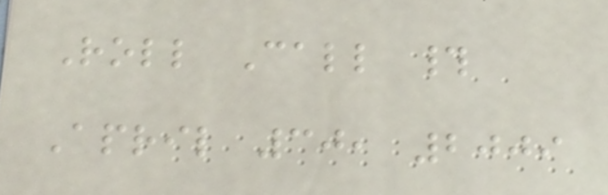Roll Call #
April 30, 2009
